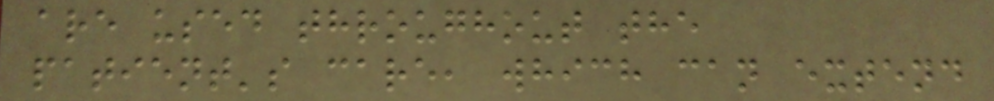are used throughout the
patient's care, which can extend
